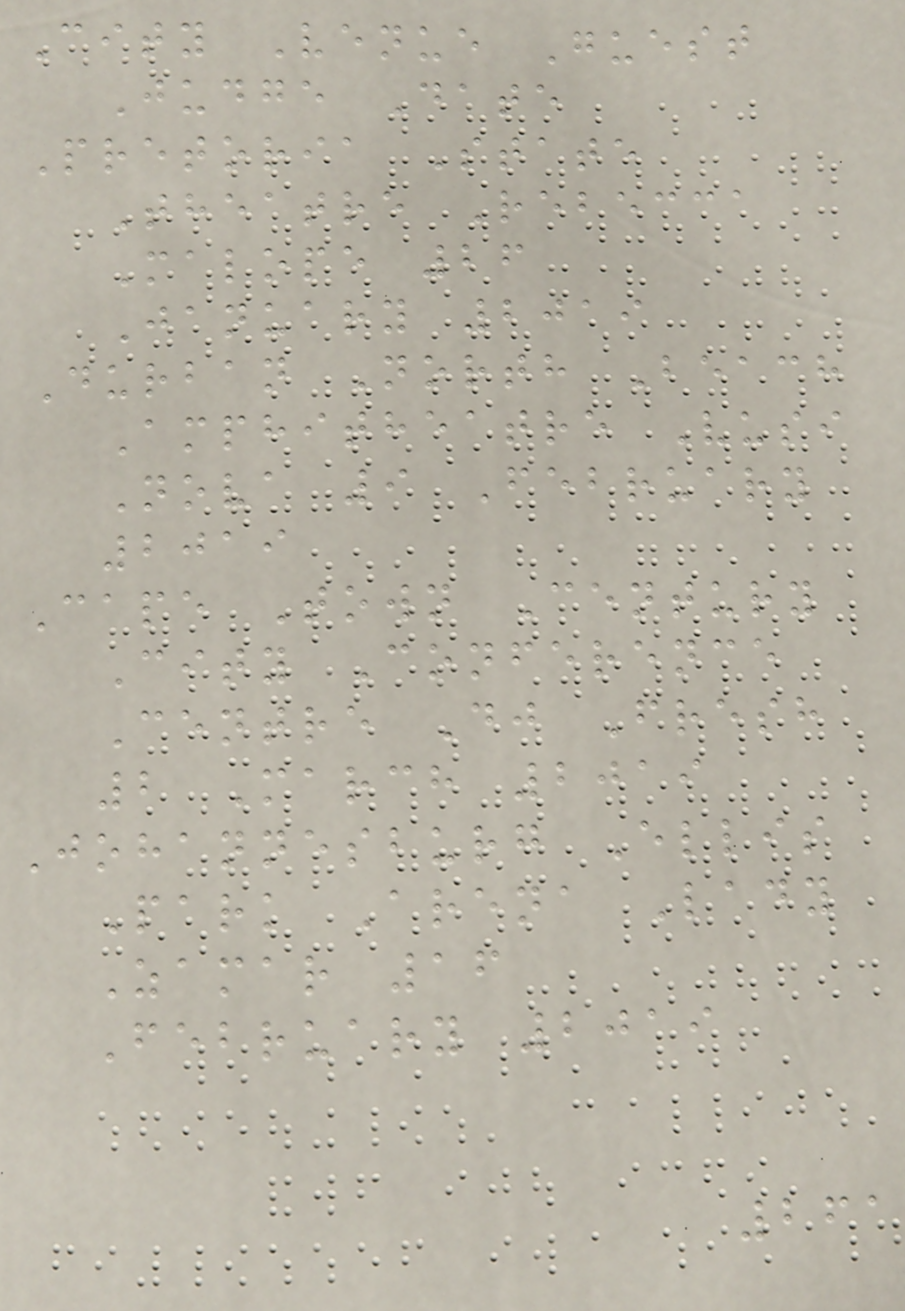City Venue Guest
Judge Date
Pretoria State
Theatre Rebecca
Malope 26
January 2019
Durban North Beach
Amphitheatre Vusi
Nova 9 February
2019
Cape Town Century
City Conference
Centre Dj Fresh
2 March 2019
Johannesburg Ellis
Park Arena Lady
Zamar 16
February 2019
261
